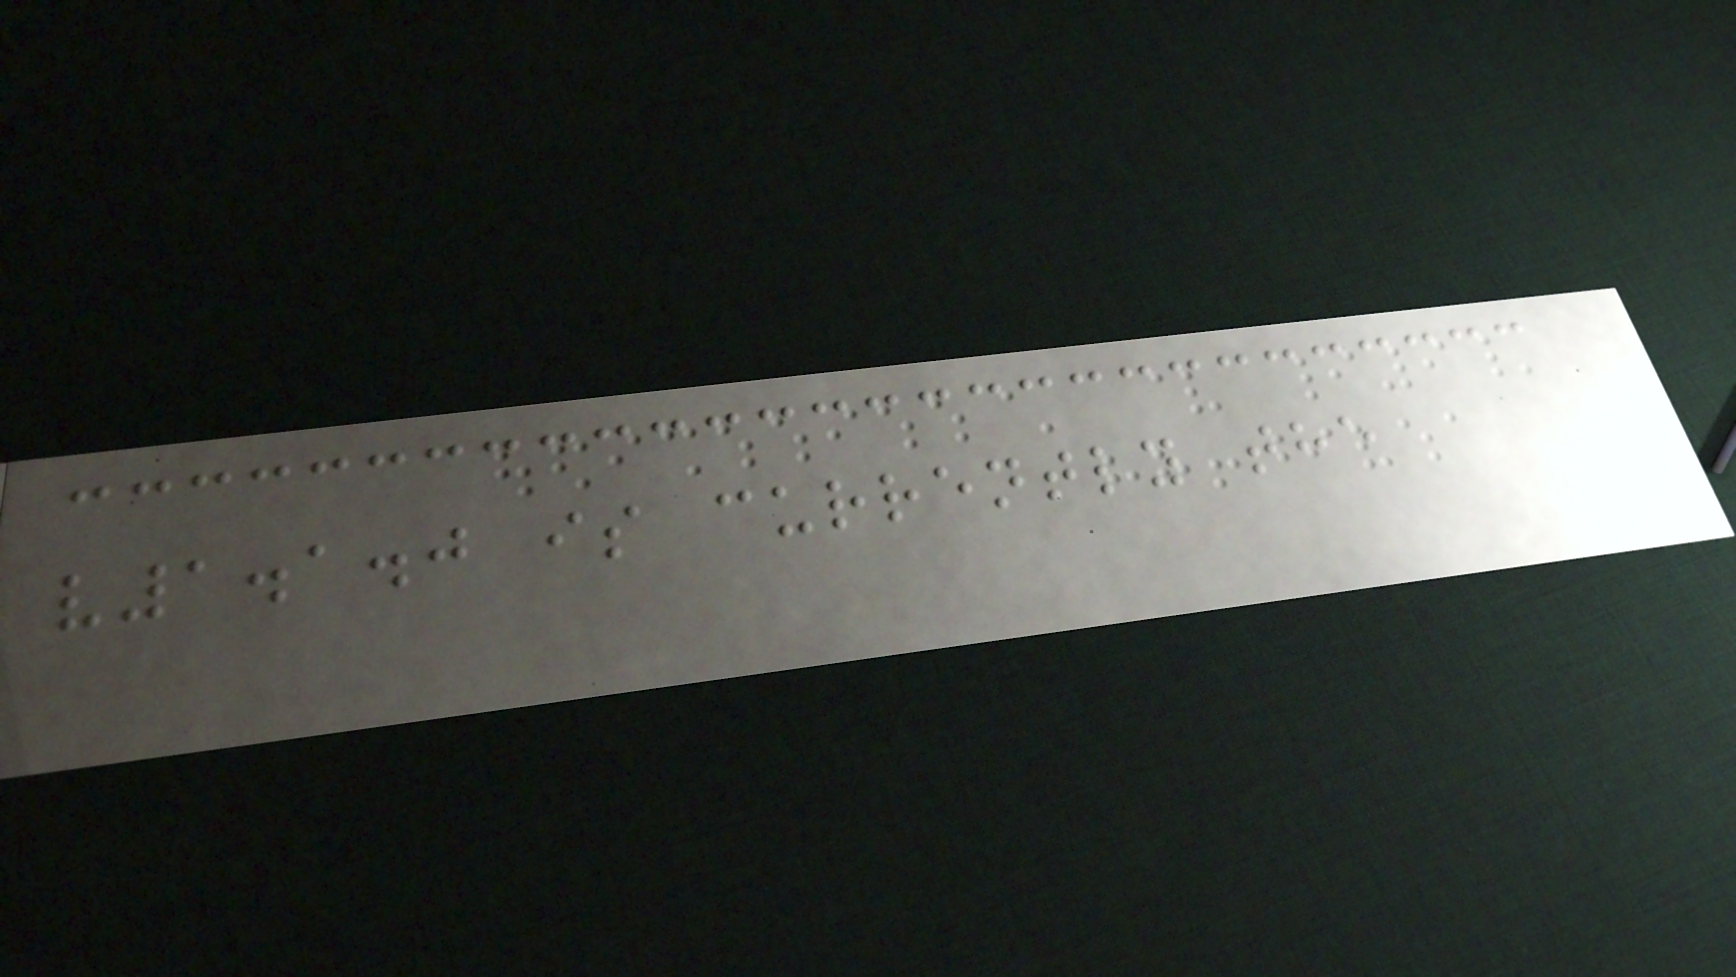v1.1.0 is currently the
